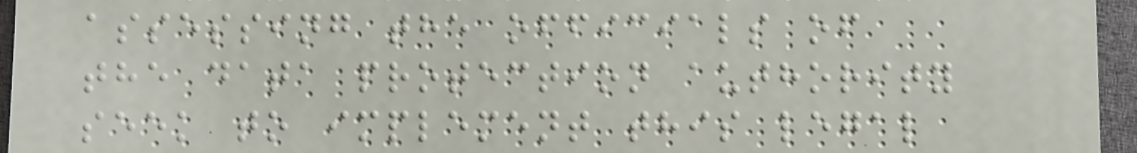assessing the officials of
the data protection authority
seek to implement this legal
